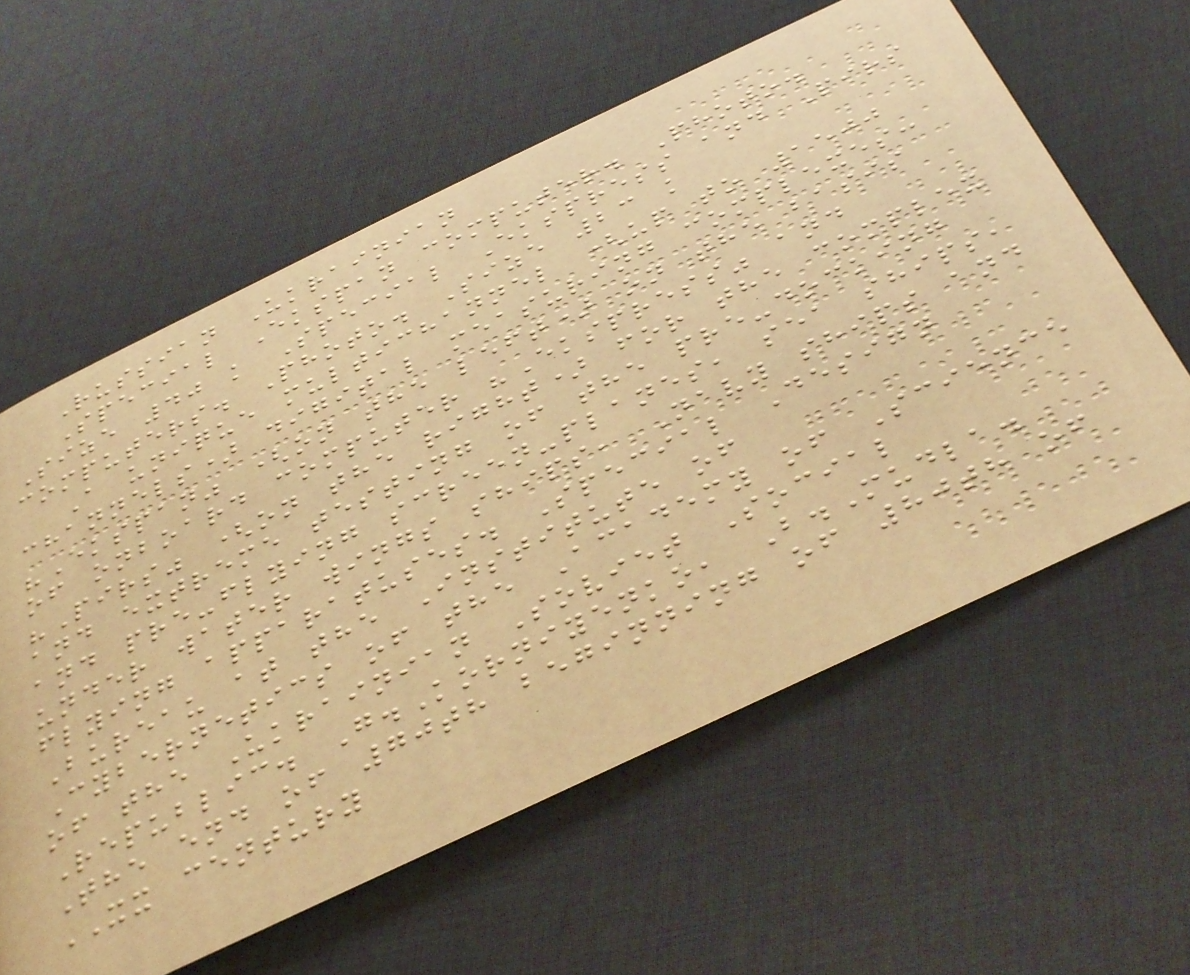Russian Ukrainian
Special Ekspan computer. Photo.
Size 40 k Special Ekspress and Pirs
computers. Photo. Size 23 k
A unique multichannel (up to 1500
channels) digital measuring complexes:
"Ekspan" (on the left) on the basis
of onboard computer "Ekspress" and
"Pirs" (on the right) for the complex
and extreme testing of the pre-docking
and pre-flying screen-planes, sea ships,
under water wings ships, Navy ships and
flying apparatuses. Special Design
Bureau at the Institute of
Cybernetics of the Academy of Science
of the Ukrainian Soviet Social
Republic. G.Korniyenko, B.Mudla.
The end of 70th beginning of 80th of
XX century
